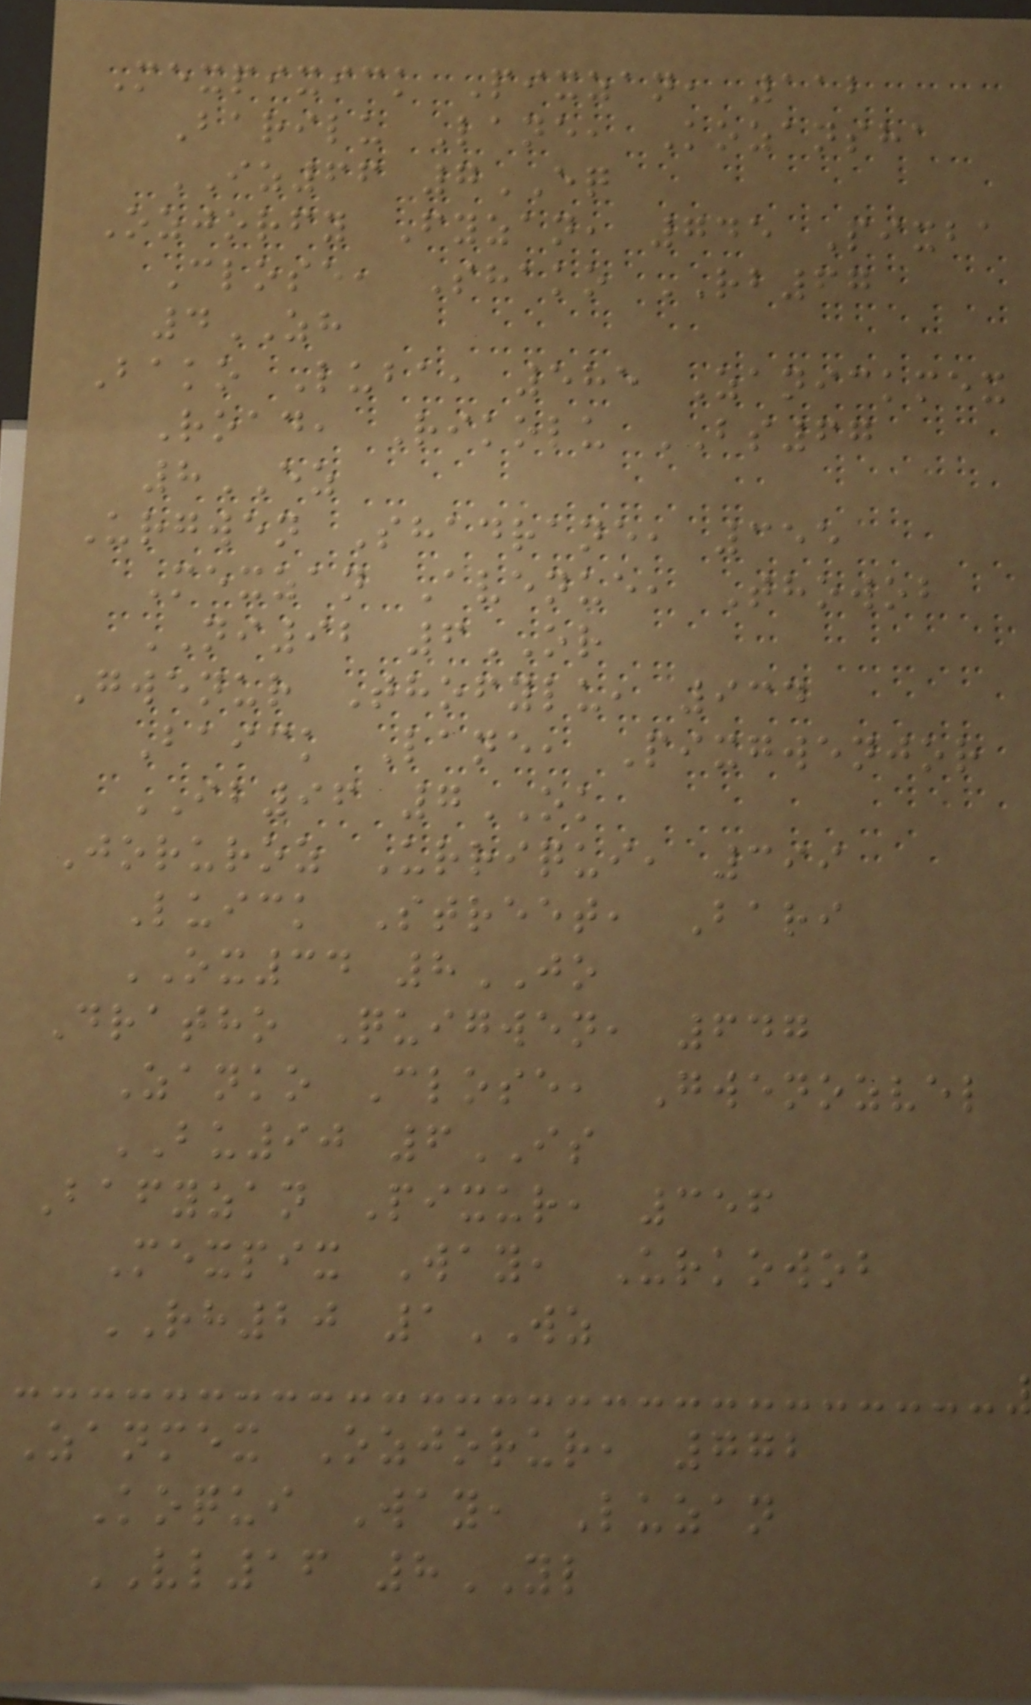Mexpixick Pixzan, 112
Barilu Lane, Kozansha
IZ66 7EQ
Ozjorfy Fyzan, 745 Pixba
Close, Shako RB67
4ZH
Bako Luba, 585 Zanickmex
Road, Rikolu BS67
8EZ
Urgwen Shadrane, 355
Mexzan Avenue, Thowob
NI92 6OR
Gwenur Thofylu, 934
Baick Lane, Pixgwenjor
IB96 7OK
Joruroz Urriqui, 399
Luick Street, Bari
OX34 8JO
Dratho Quigwen, 647
Zanko Close, Gwenozvel
BU90 6IS
Bafyzan Pixur, 356
Mexpix Way, Urkowob
RH20 1WZ
Zanmex Ozjorur, 772
Koqui Way, Luzan
VL16 8YL
